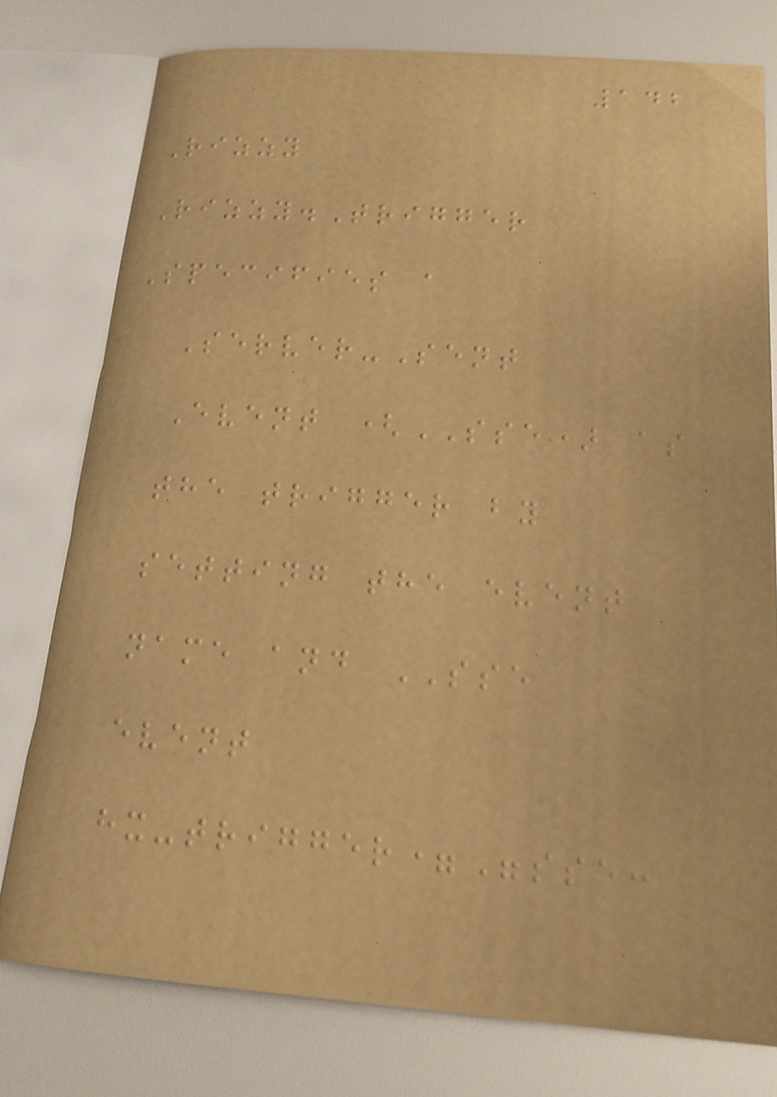142
Rizzy
Rizzy.Trigger
Specifies a
Server-Sent
Event (SSE) as
the trigger by
setting the event
name and SSE
event
hx-trigger="sse:
